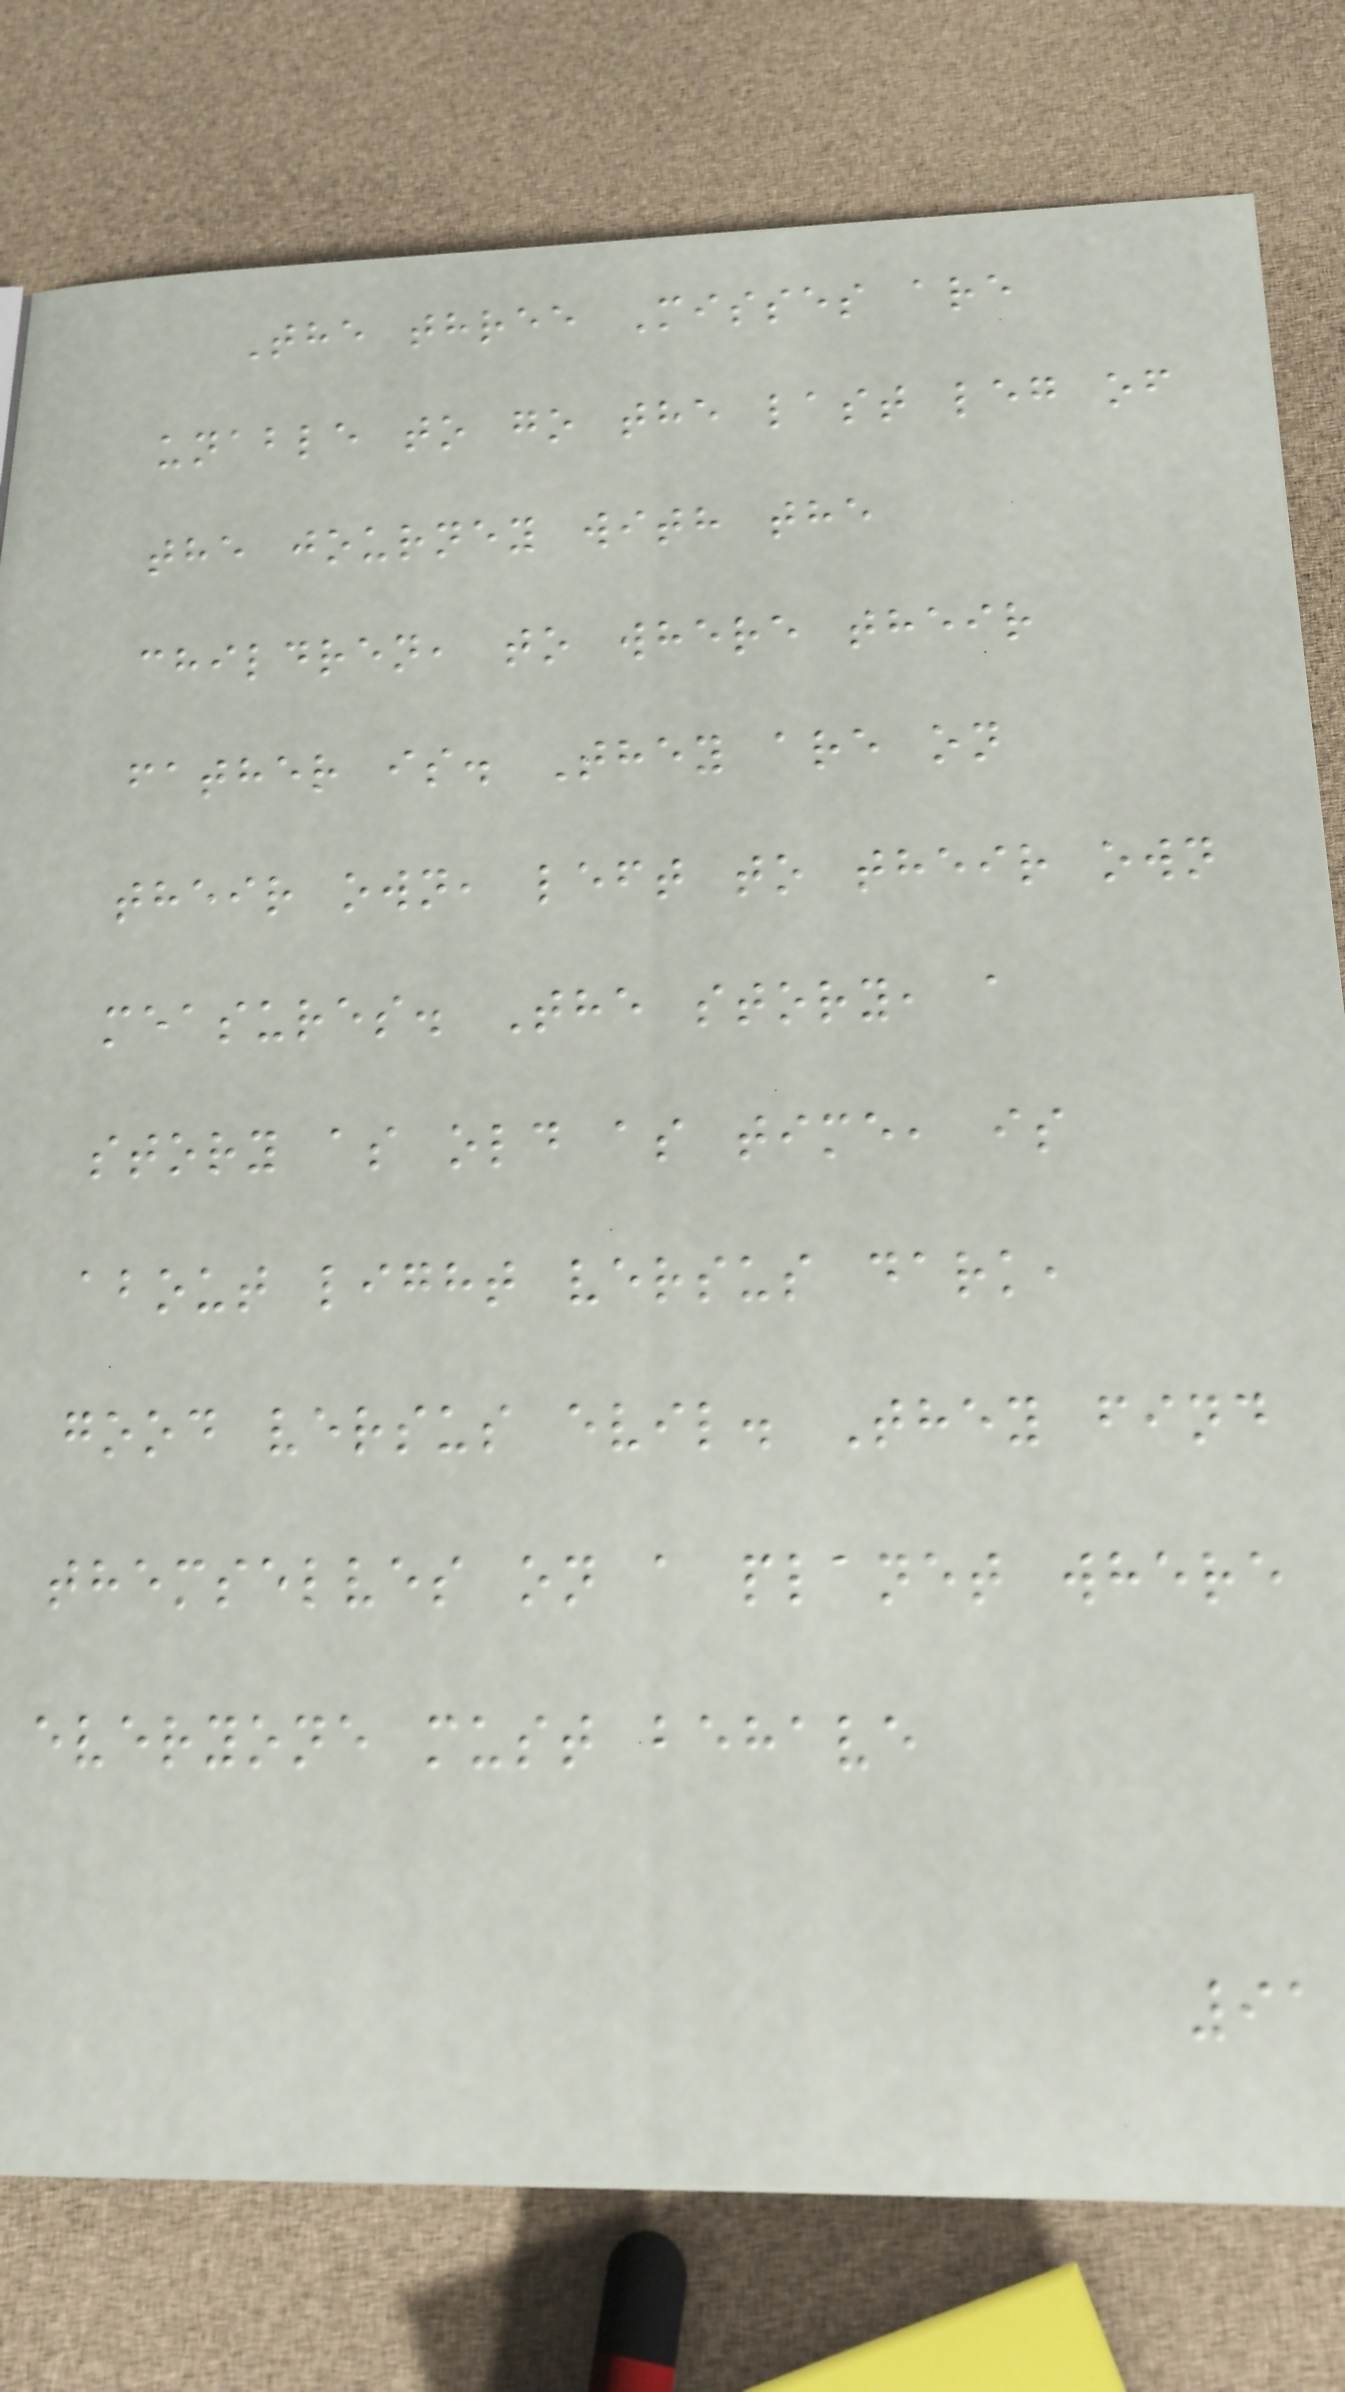The three Misses are
unable to go the last leg of
the journey with the
children, to where their
father is. They are on
their own, left to their own
measures. The story, a
story as old as time, is
about light versus dark,
good versus evil. They find
themselves on a planet where
everyone must behave
91
